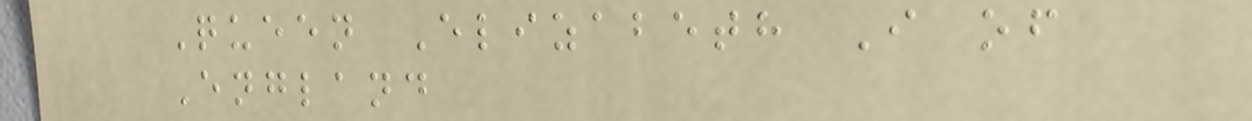Queen Elizabeth I of
England
